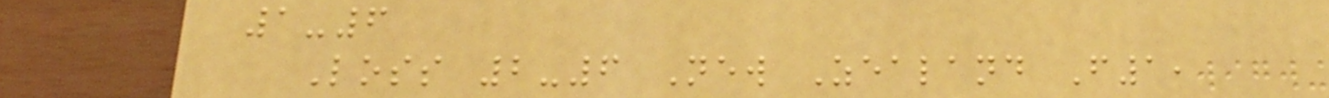1-6
Loss 2-6 New Zealand F1,
